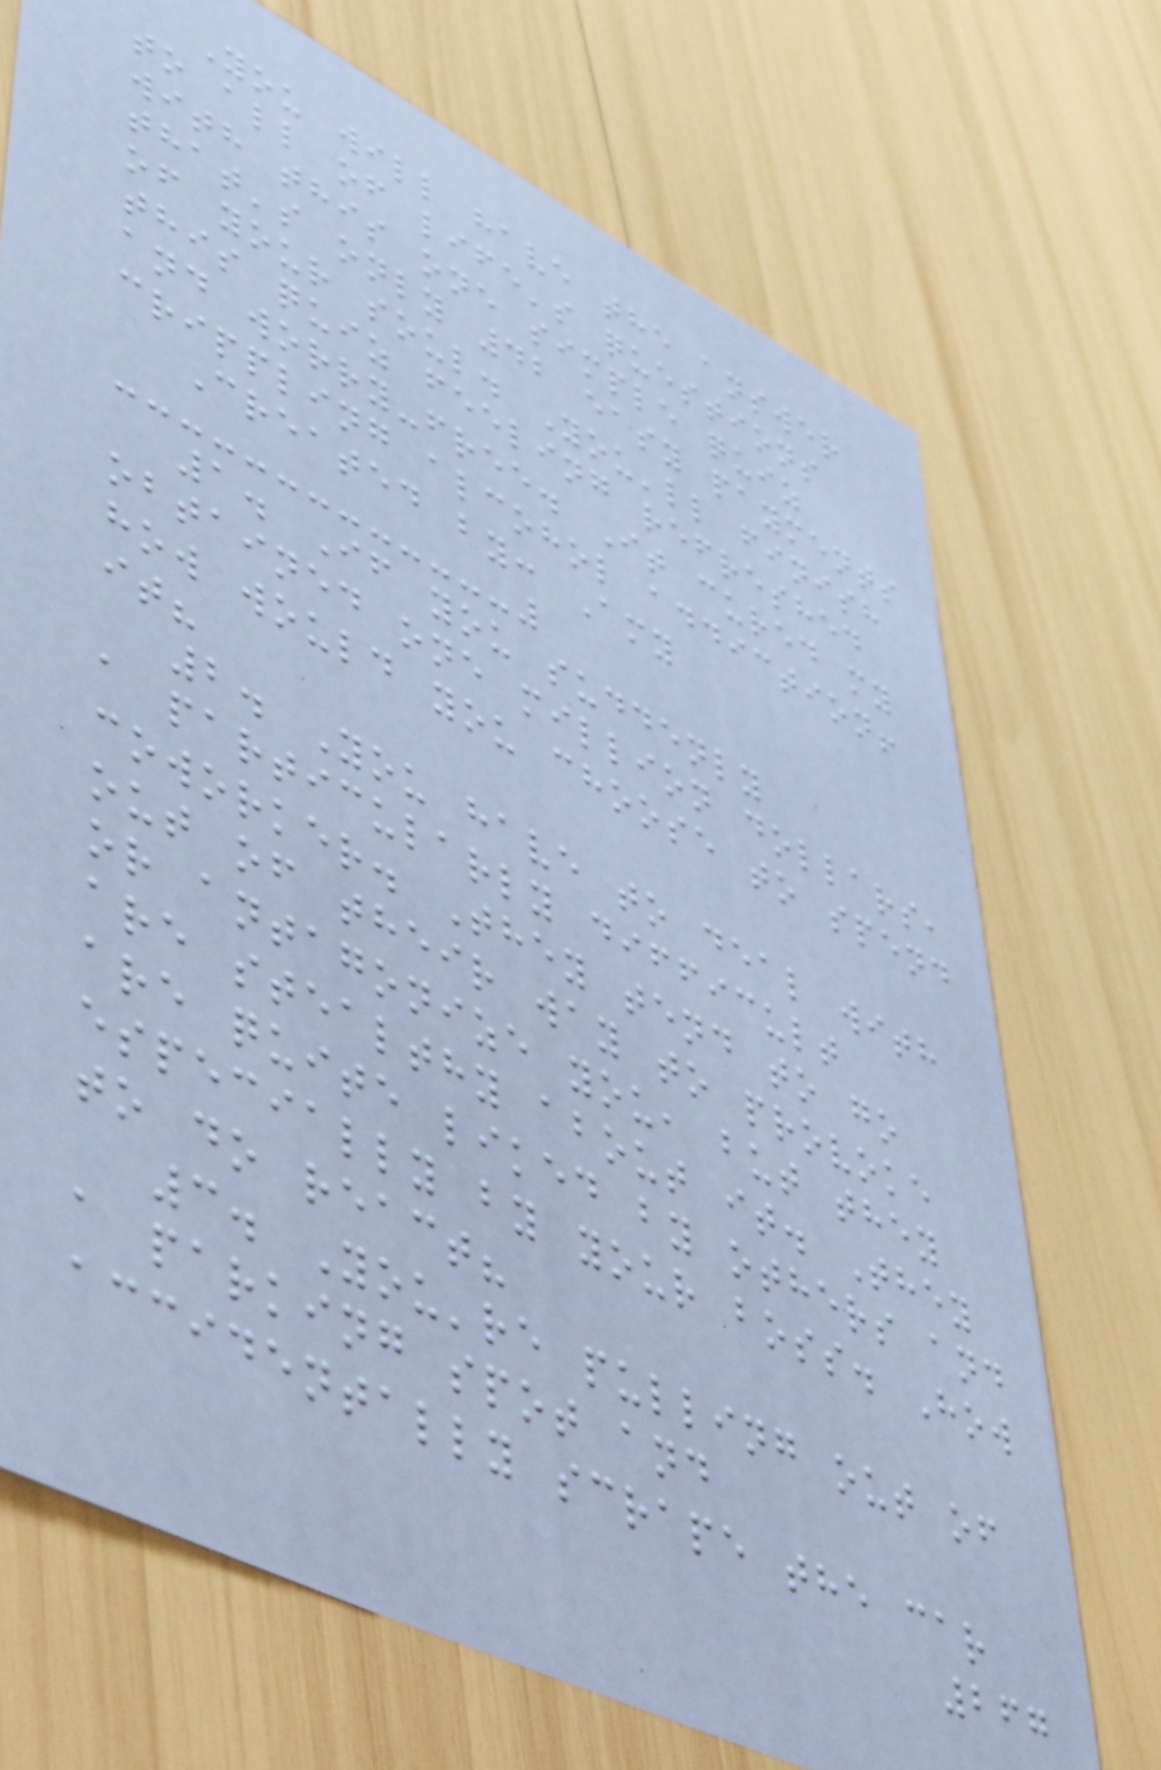You will have the answer
to all of life's questions
with this one simple quiz
that's only 42 easy payments
of your soul. You'll finish
this quiz feeling refreshed
and worry-free. It cured my
crippling alcohol addiction!
Created by: Amy
1. If you suddenly
obtained one million dollars,
how would you choose to spend
it?
2. You have to deal with
a particularly difficult
coworker. They tend to go
out of their way to provoke
or antagonize you, but they
are stealthy about it. They
are quite liked by others and
especially by your boss. How
to do react?
3. You're pulling out of
a parking spot and
accidentally scrape the car
267
